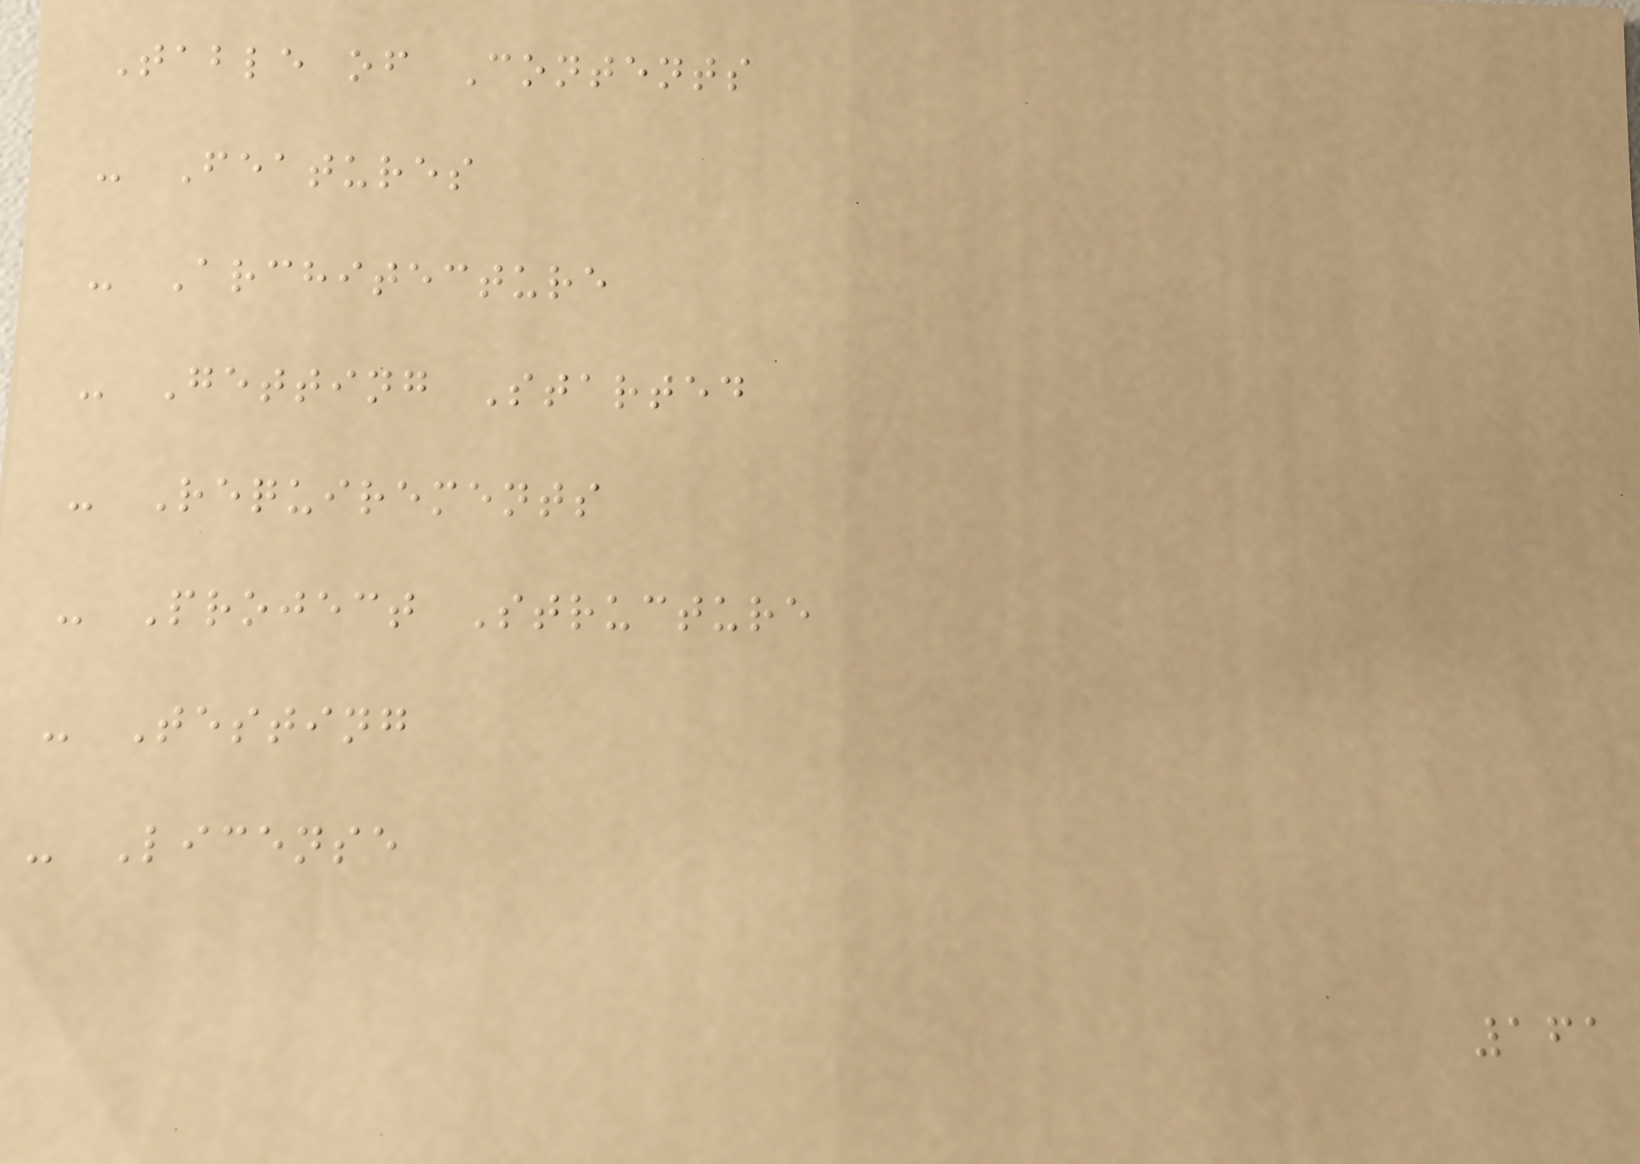Table of Contents
- Features
- Architecture
- Getting Started
- Requirements
- Project Structure
- Testing
- License
161
